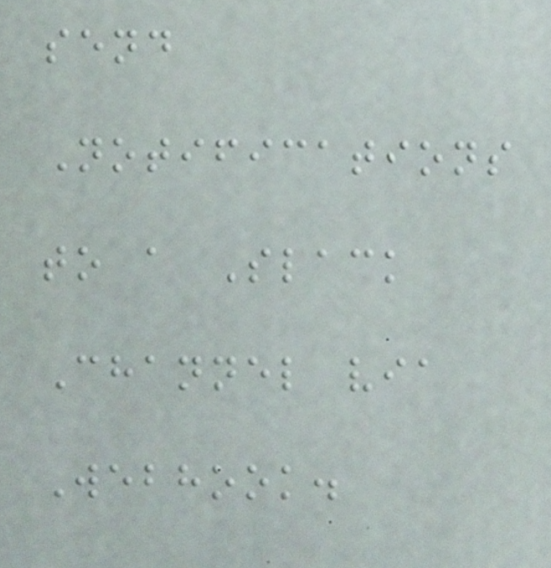send
Notifications
to a Slack
Channel via
Webhook.
